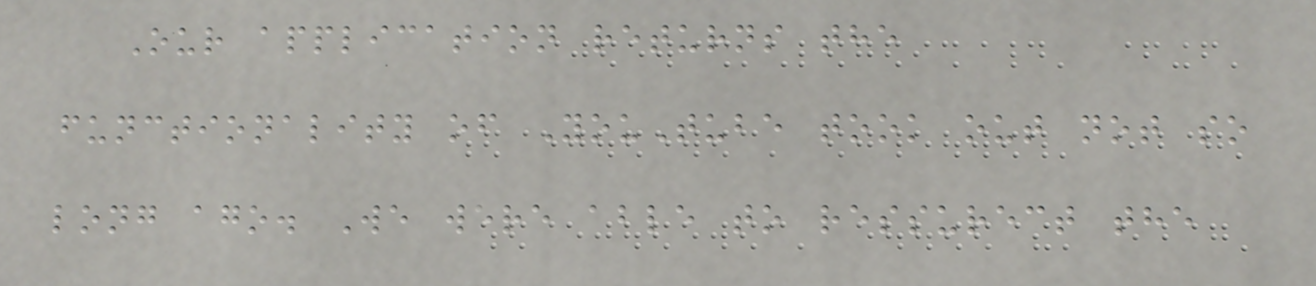Our application returns the
functionality of YouTube took out not so
long ago. We were able to ressurect the
